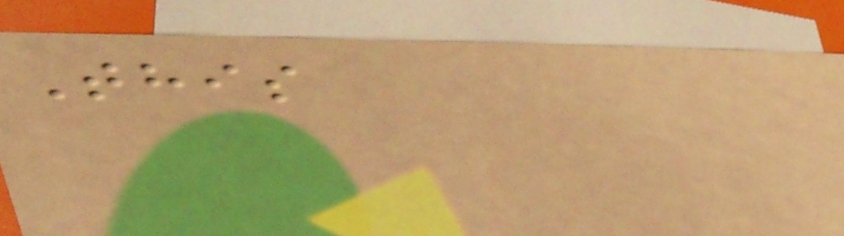This
